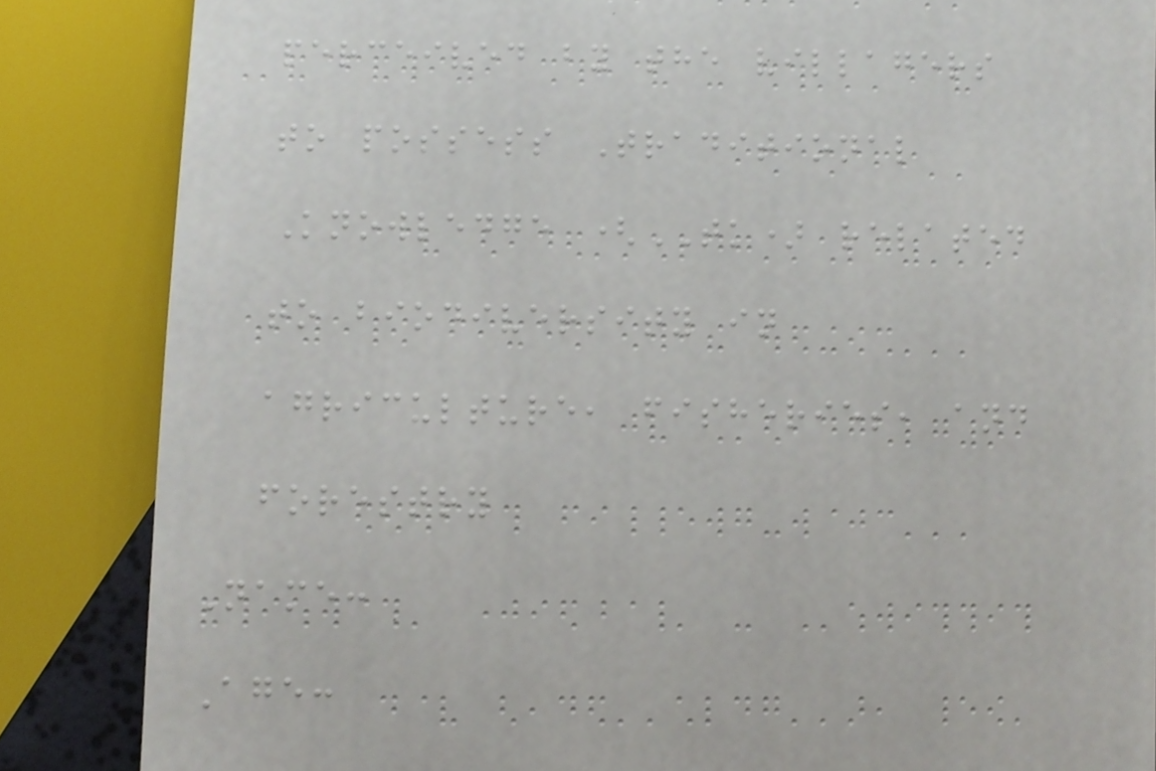perceived by the villagers
to possess Traditional
Knowledge (TK) related
to biodiversity in
agriculture, fisheries, and
forestry
Name:
Age:
